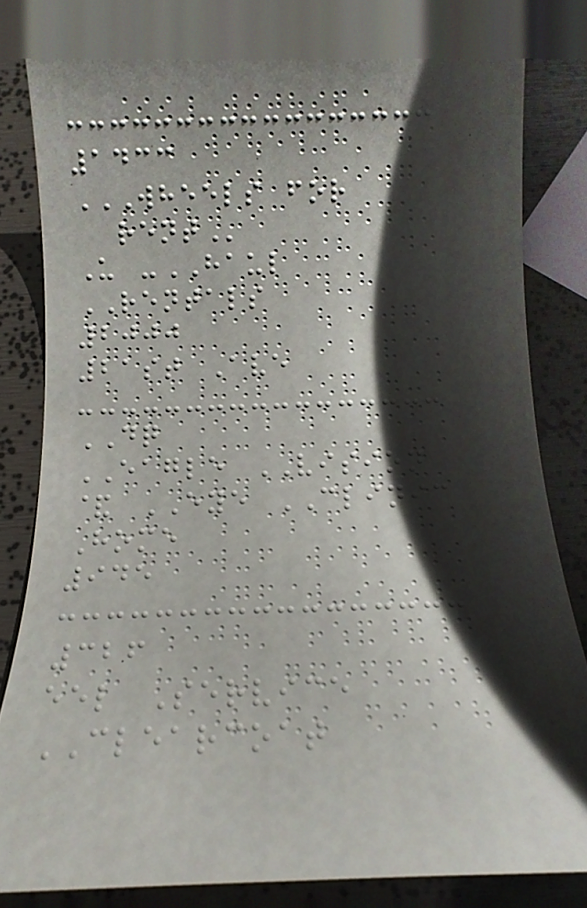1433
WHEELS FOR
RENT
U -HAUL
RENTALS
2000
21st Ave
DQ
EAGLE VISION
& EYE CLINIC
Home
945
326
eel Service
CLEARCOAT
